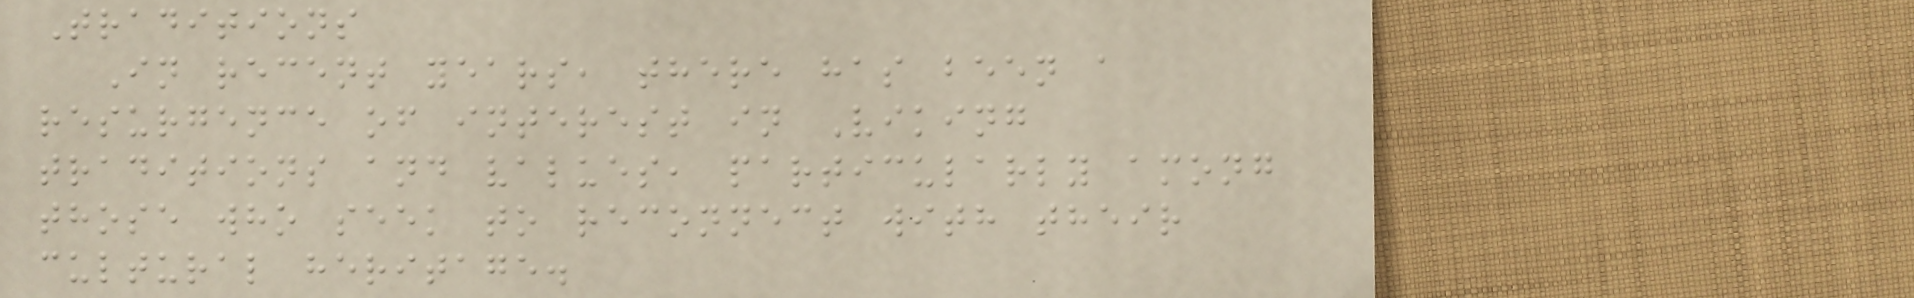Traditions
In recent years, there has been a
resurgence of interest in Viking
traditions and values, particularly among
those who seek to reconnect with their
cultural heritage.
